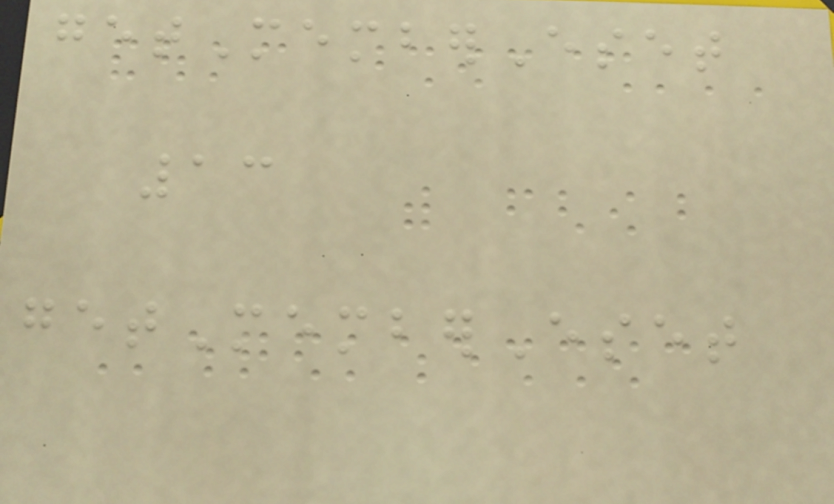getMemberEset
13
getMemberEset
